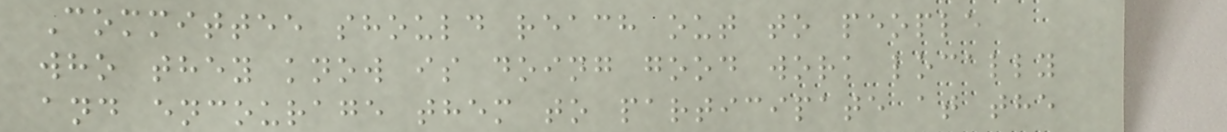Committee should reach out to people
who they know is doing good work locally
and encourage them to participate at the
